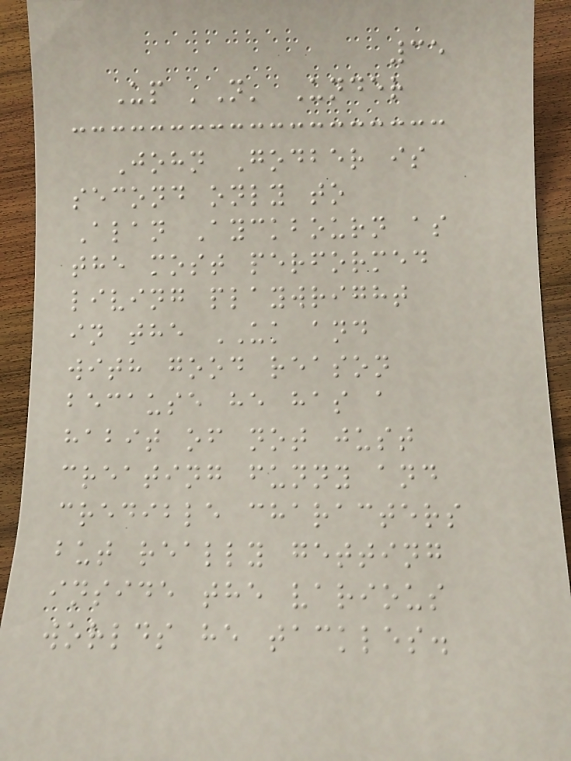35
Up 'N' Under
John Godber is
second only to
Alan Ayckbourn as
the most performed
living playwright
in the UK and
with good reason
because he has a
habit of not just
creating funny and
credible characters
but really getting
inside the various
worlds he tackles.
